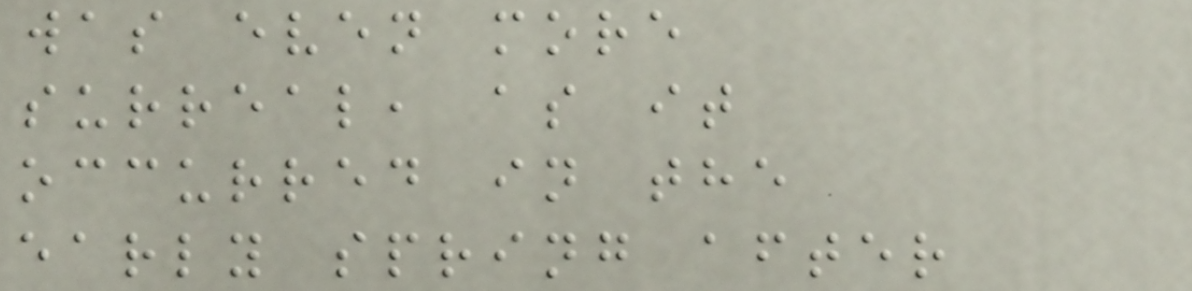was even more
surreal, as it
occurred in the
early spring after
